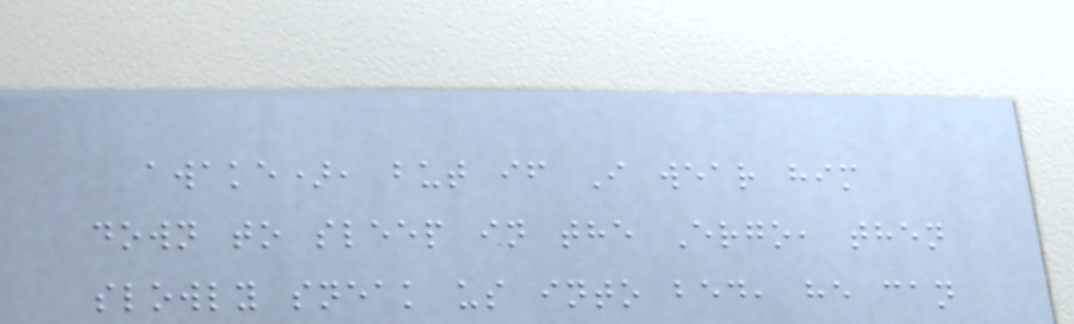awake), but if I wear him
down to sleep in the Ergo, then
slowly sneak us into bed, he can
